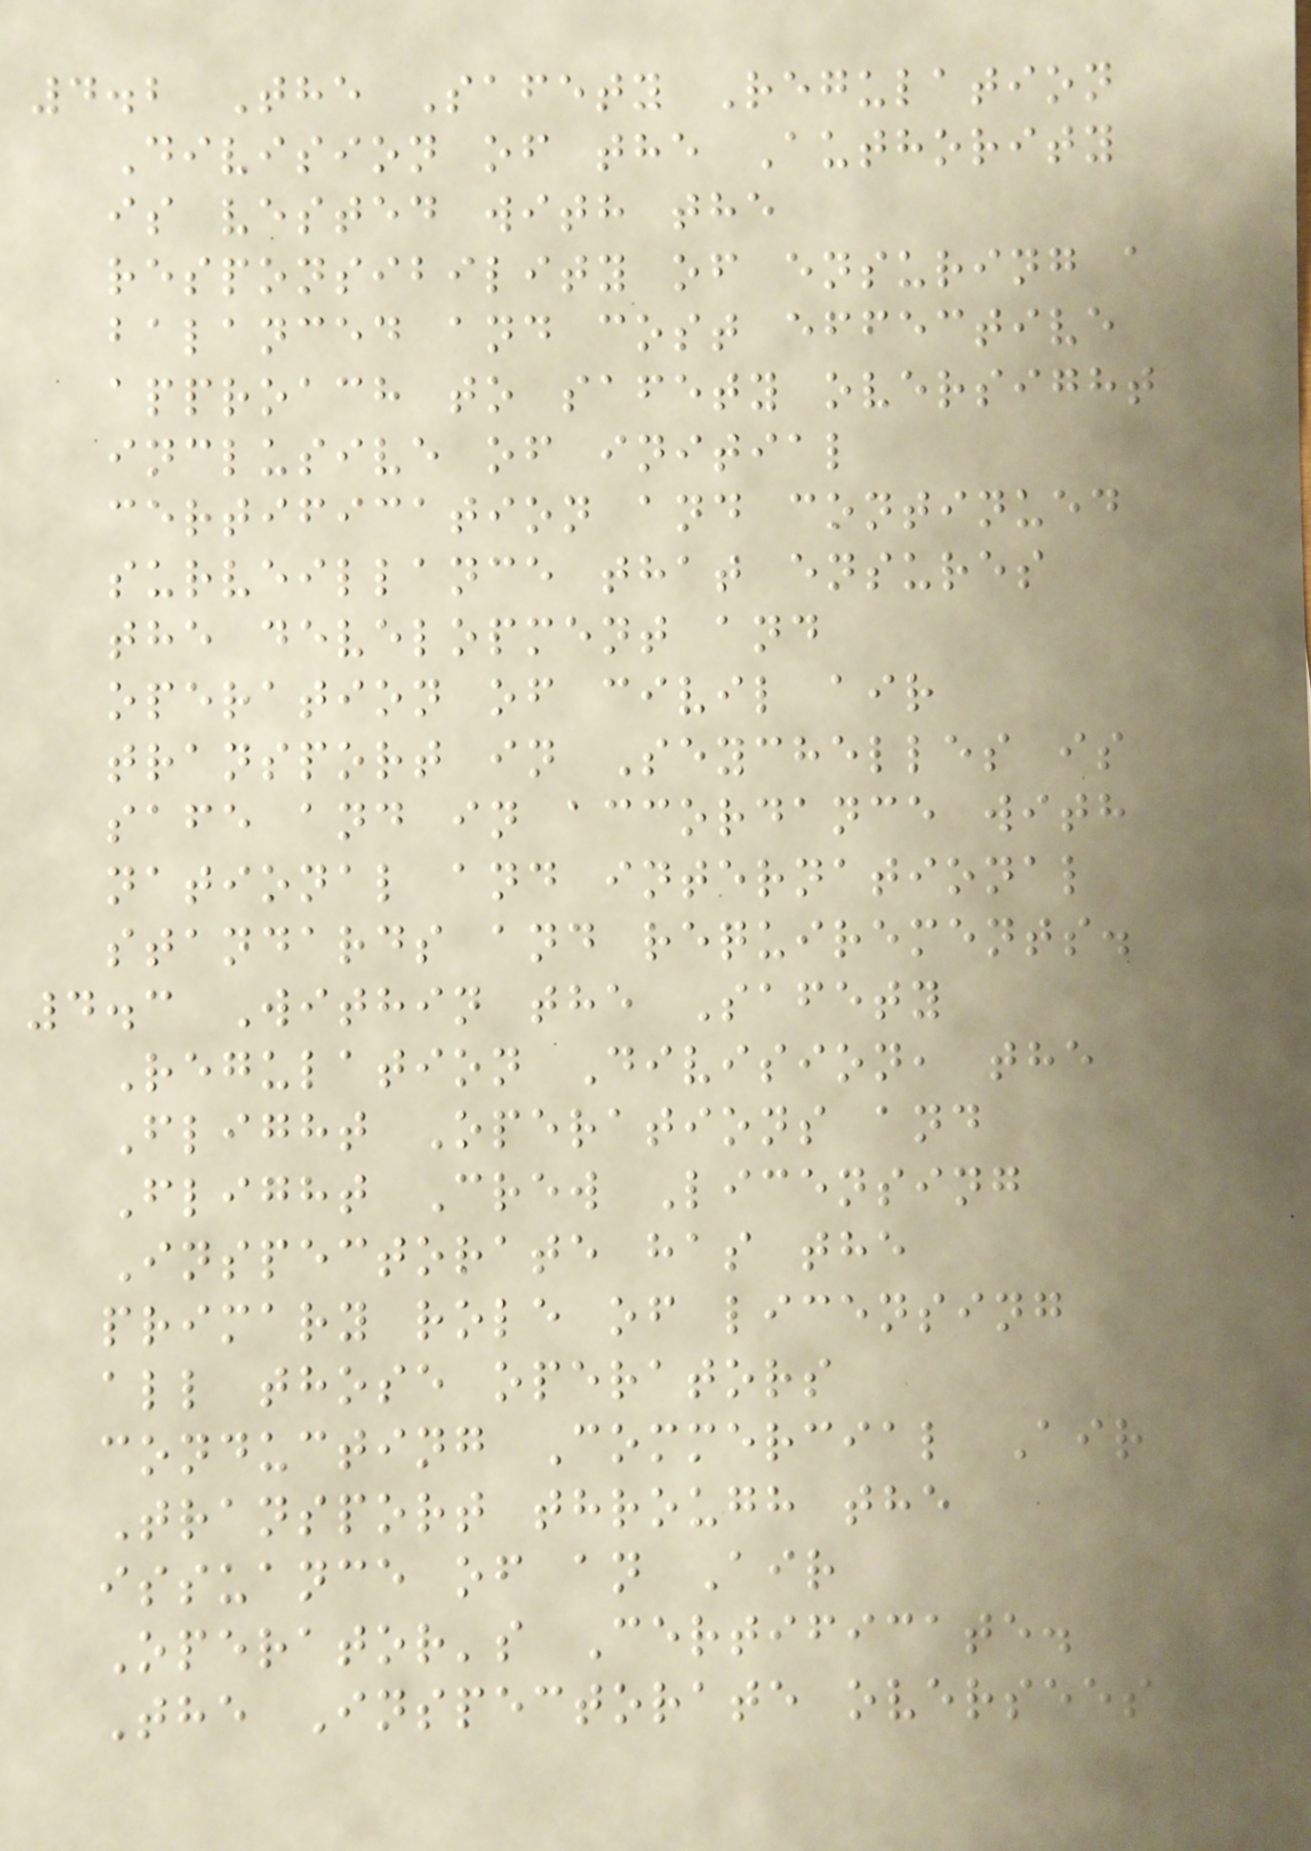4.2 The Safety Regulation
Division of the Authority
is vested with the
responsibility of ensuring a
balanced and cost effective
approach to safety oversight
inclusive of initial
certification and continued
surveillance that ensures
the development and
operation of civil air
transport in Seychelles is
safe and in accordance with
national and international
standards and requirements.
4.3 Within the Safety
Regulation Division, the
Flight Operations and
Flight Crew Licensing
Inspectorate has the
primary role of licensing
all those operators
conducting Commercial Air
Transport through the
issuance of an Air
Operator's Certificate.
The Inspectorate oversees
